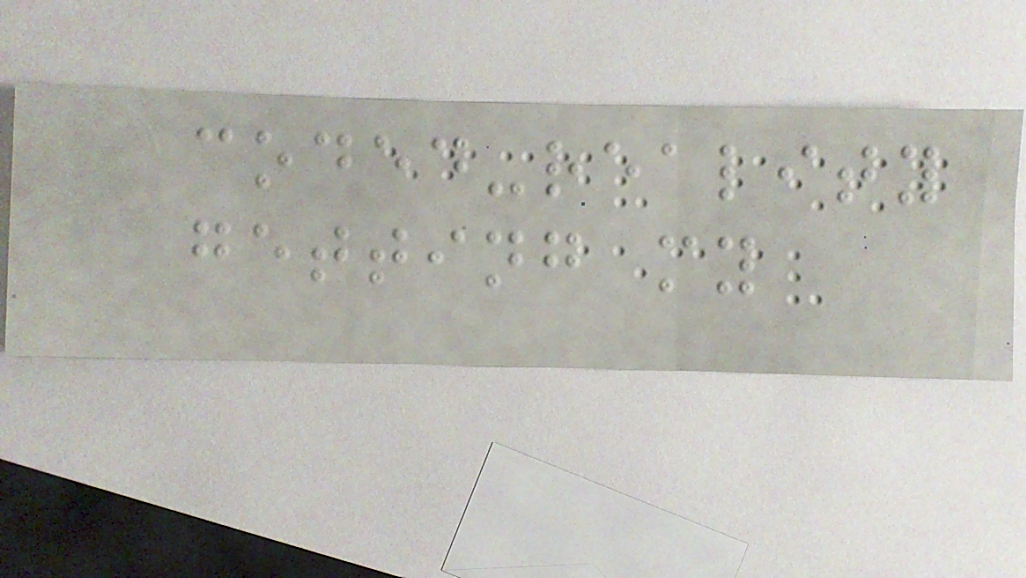coded-reality
getting my
